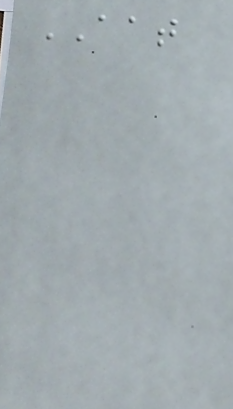AAT
